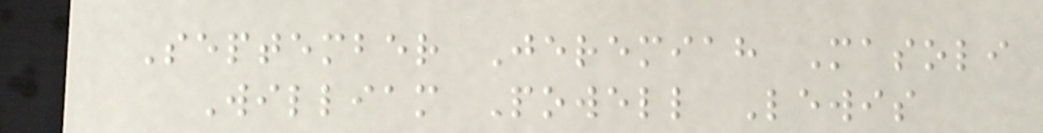September Jeremiah Masoli
William Powell Lewis
